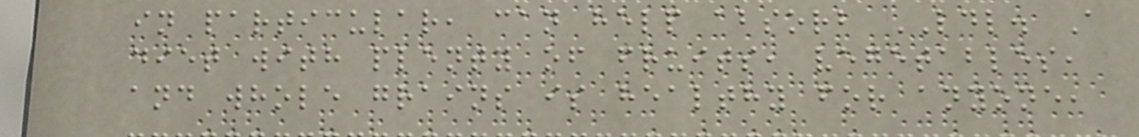in particular, can help absorb LDL. A
diet with plenty of fruits, vegetables,
and whole grains is healthy for anyone,
